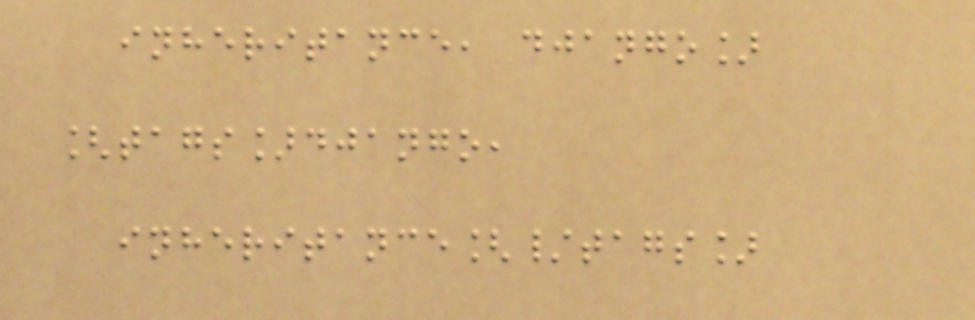inheritance, django]
[tags]django,
inheritance[/tags]
